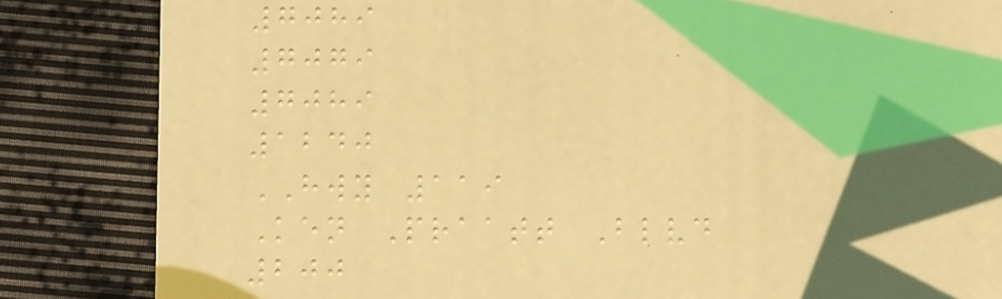7089
7079
7089
1240
HWY 119
Ken Praatt Blvd
200
